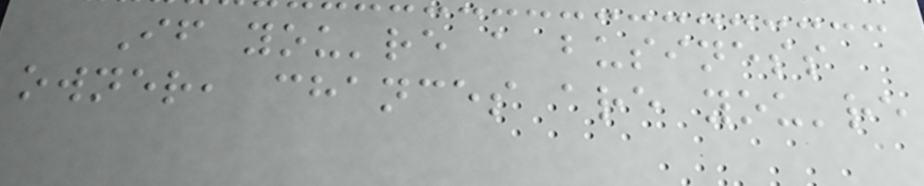If you're a business
owner, chances are you're
